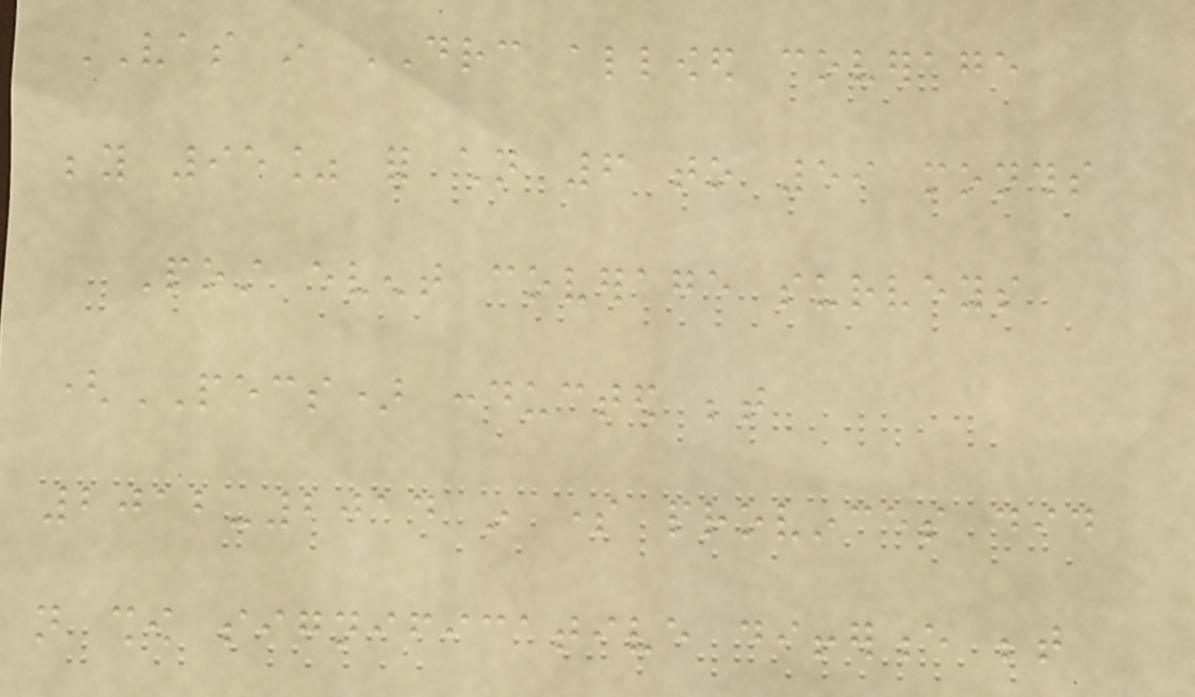VAS in DRC allowed coverage
beyond 95% for children 6 to 59 months
Post event coverage surveys
(PECS) conducted between
2012-2014 in some provinces did
not show significative difference between
